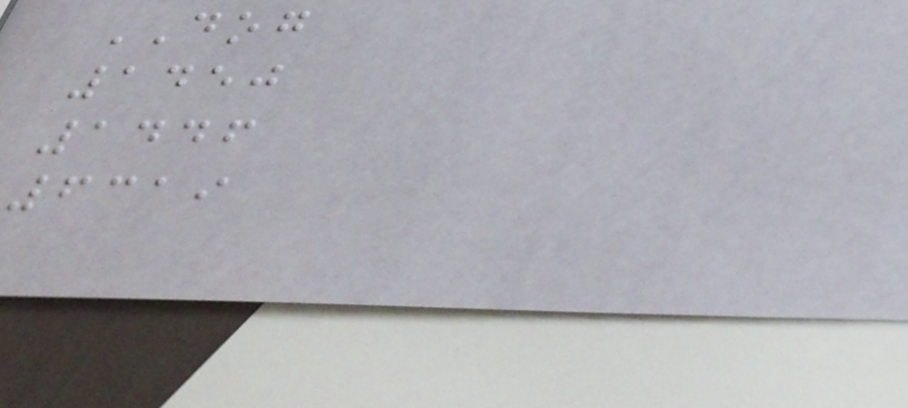DOG
1450
1446
6319
